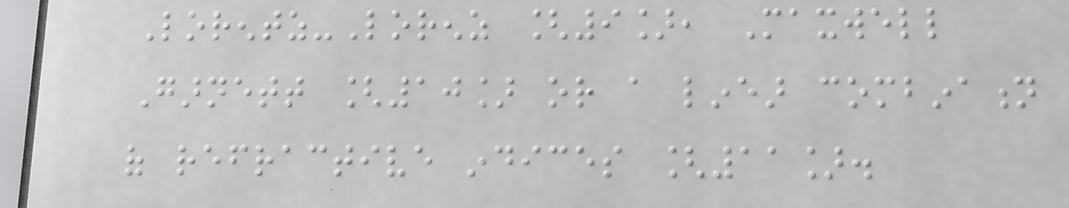Lorentz-Lorenz [9], Maxwell
Garnett [10] or a linear combination
of refractive indices [11].
